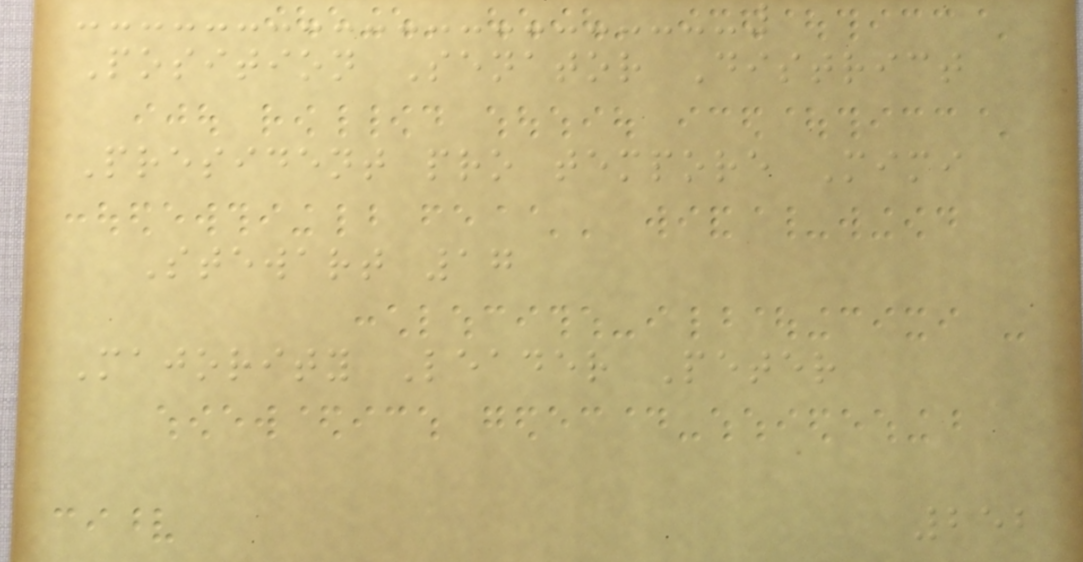Position Senator District
President pro tempore Mimi
Stewart 17
Majority Leader Peter
252
